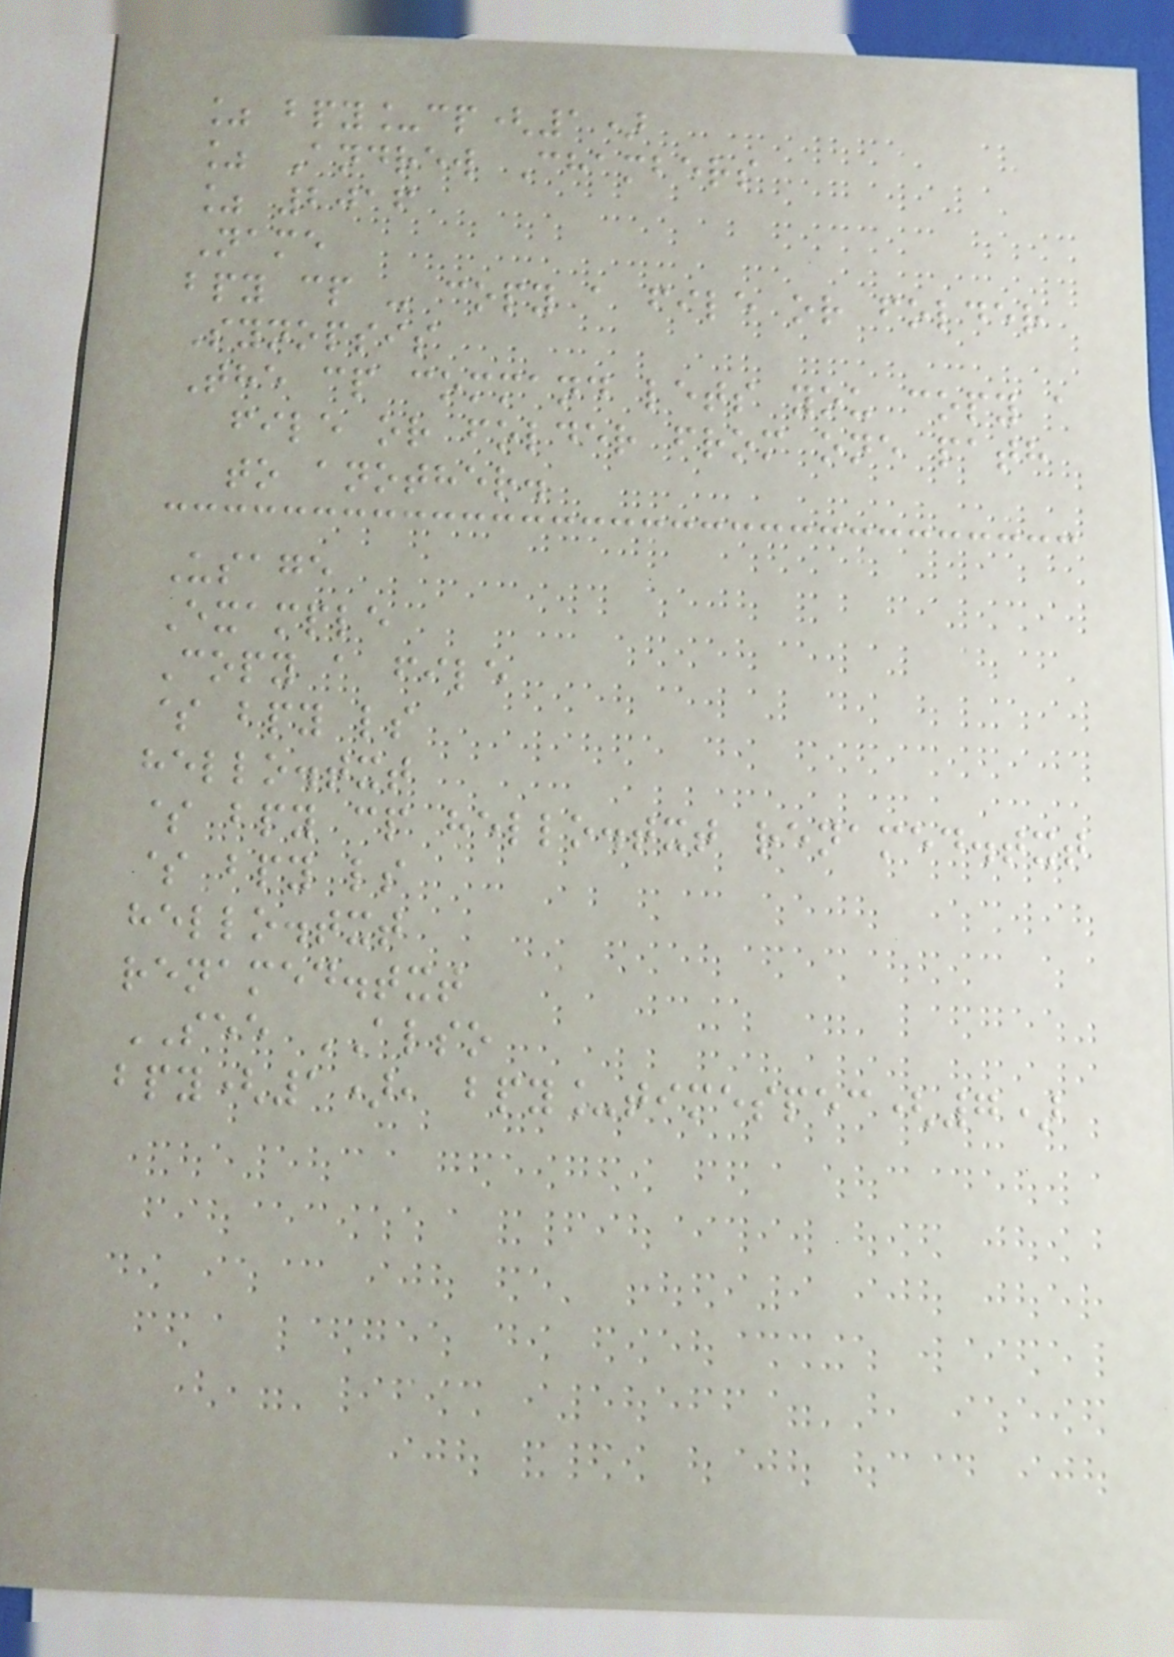% bpy_cp(1)
% Andrew Chambers
% 2016
Name
bpy cp - copy a file or folder
Synopsis
The cp command lets you copy a
file or folder from one path
to another.
Usage
Example
Copy a file
$ bpy ls
hello.txt
$ bpy cp hello.txt renamed.txt
$ bpy ls
hello.txt
renamed.txt
SEE ALSO
bpy(1), bpy_timespec(7)
